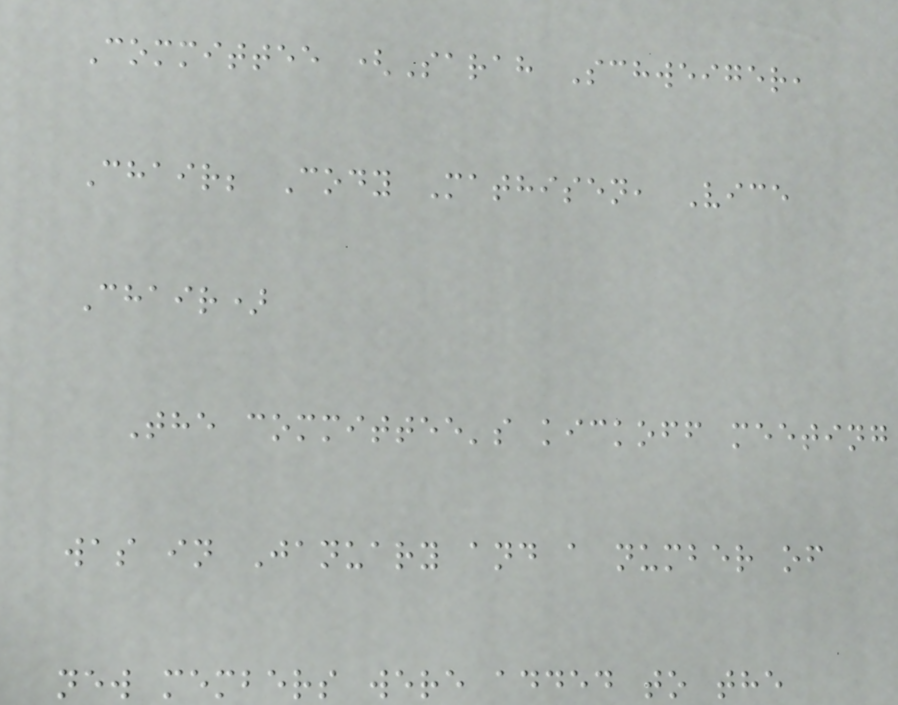Committee (Sarah Schweiger,
Chair; Cody Mathisen, Vice
Chair)
The committee's kickoff meeting
was in January and a number of
new members were added to the
